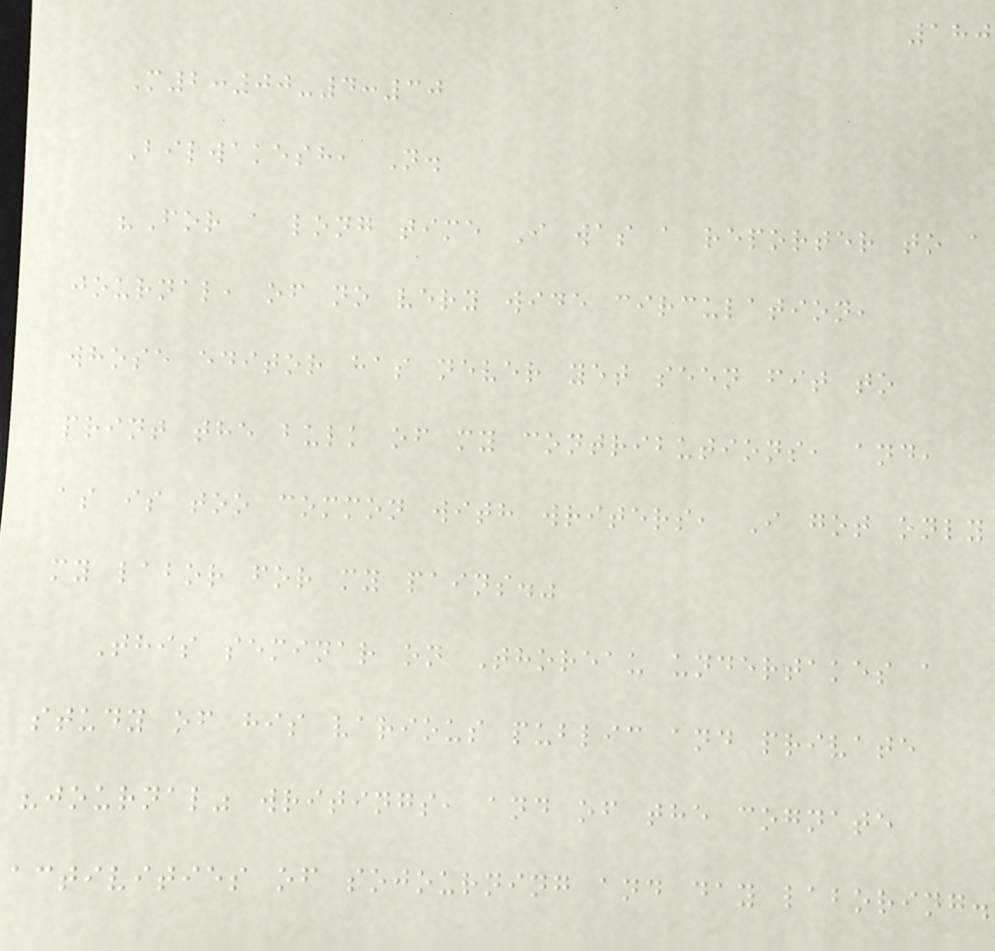180
M2:00-4:30
Bilwakesh, N.
"For a long time I was a reporter to a
journal, of no very wide circulation,
whose editor has never yet seen fit to
print the bulk of my contributions, and,
as is too common with writers, I got only
my labor for my pains."
This seminar on Thoreau undertakes a
study of his various public and private
"journal" writings, and of the cognate
activities of sojourning and day laboring.
